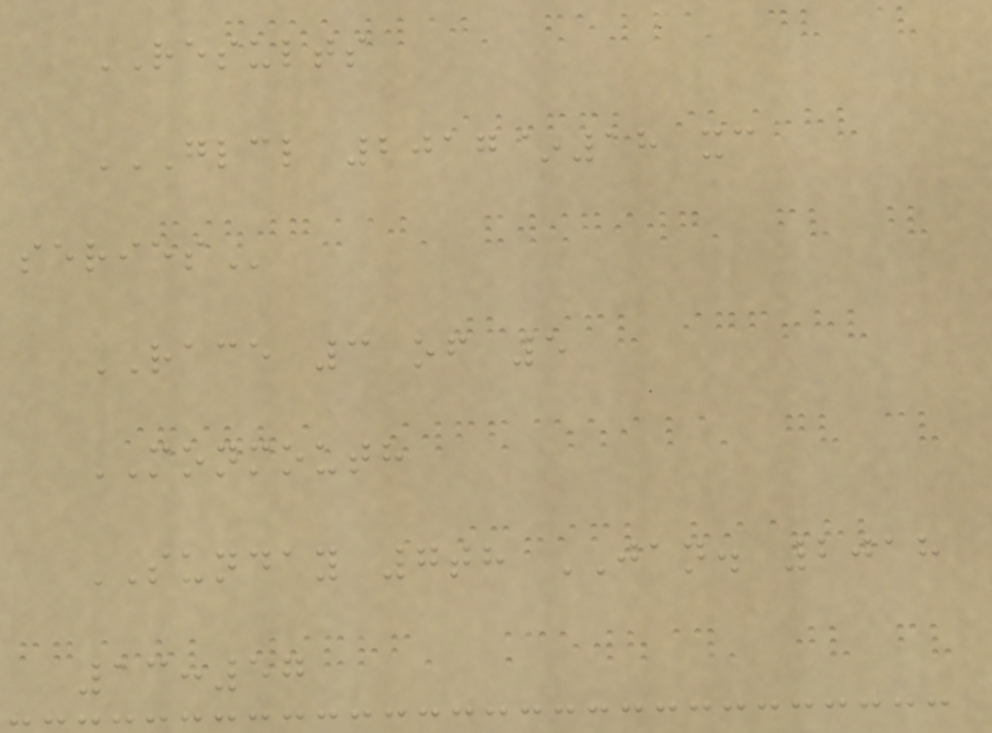RESULTS
GLCL 2017~18 XC
SERIES
RACE 3 of 5
MONMOUTH
SUNDAY 7th JAN. 2018
13:57
